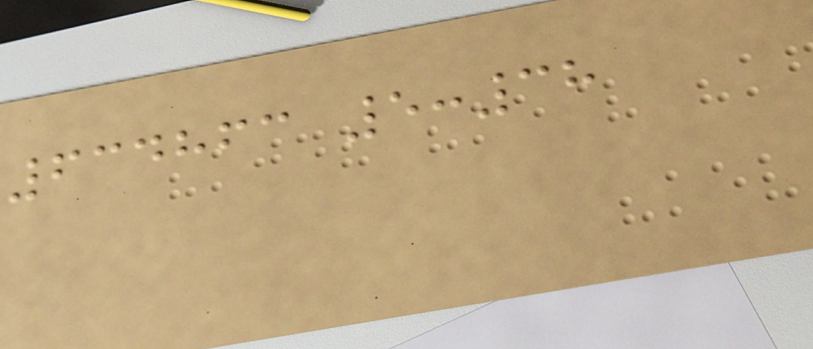634863 5:38
